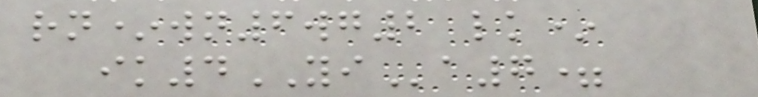rn*wn6wg2 lk*
ik4YIa7=
